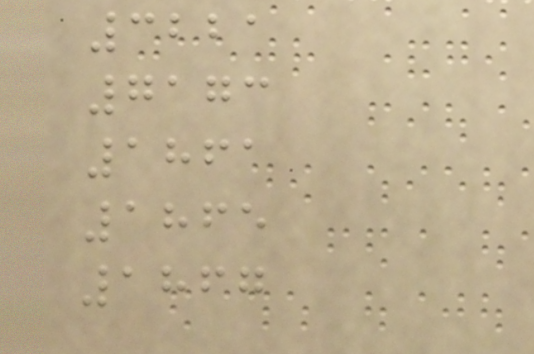3221
7173
1861
1865
1867
